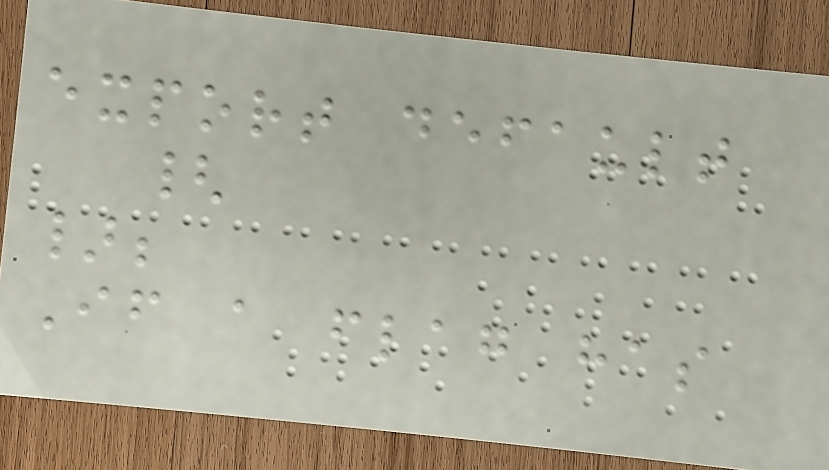export default
{
};
If a flag has
